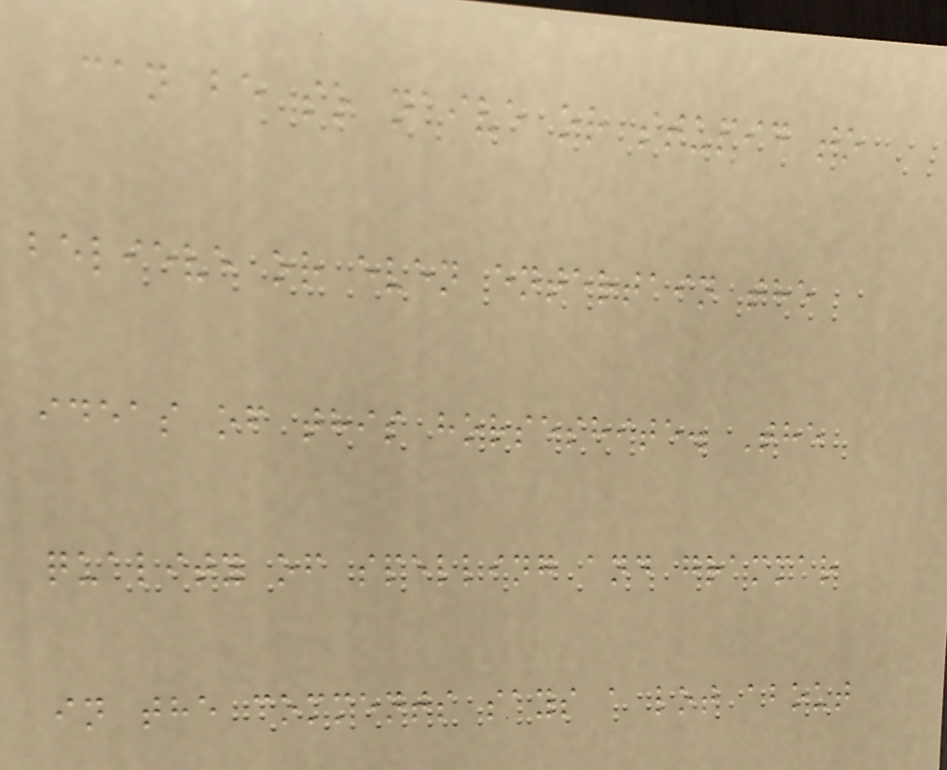can be so naive or stupid to
believe or even entertain the
ideas of this horseshite. The
quality of spelling and grammar
in the comments says a lot about
